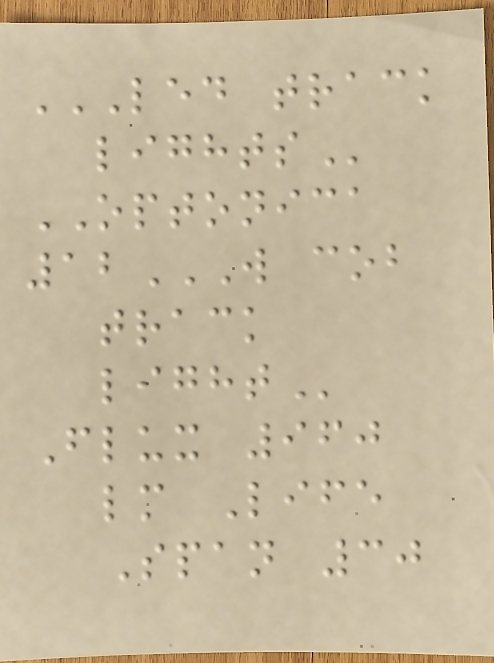LED TRACK
LIGHTS
OPTONICA
12W COB
TRACK
LIGHT
Flux 960
lm Life
Span 30
